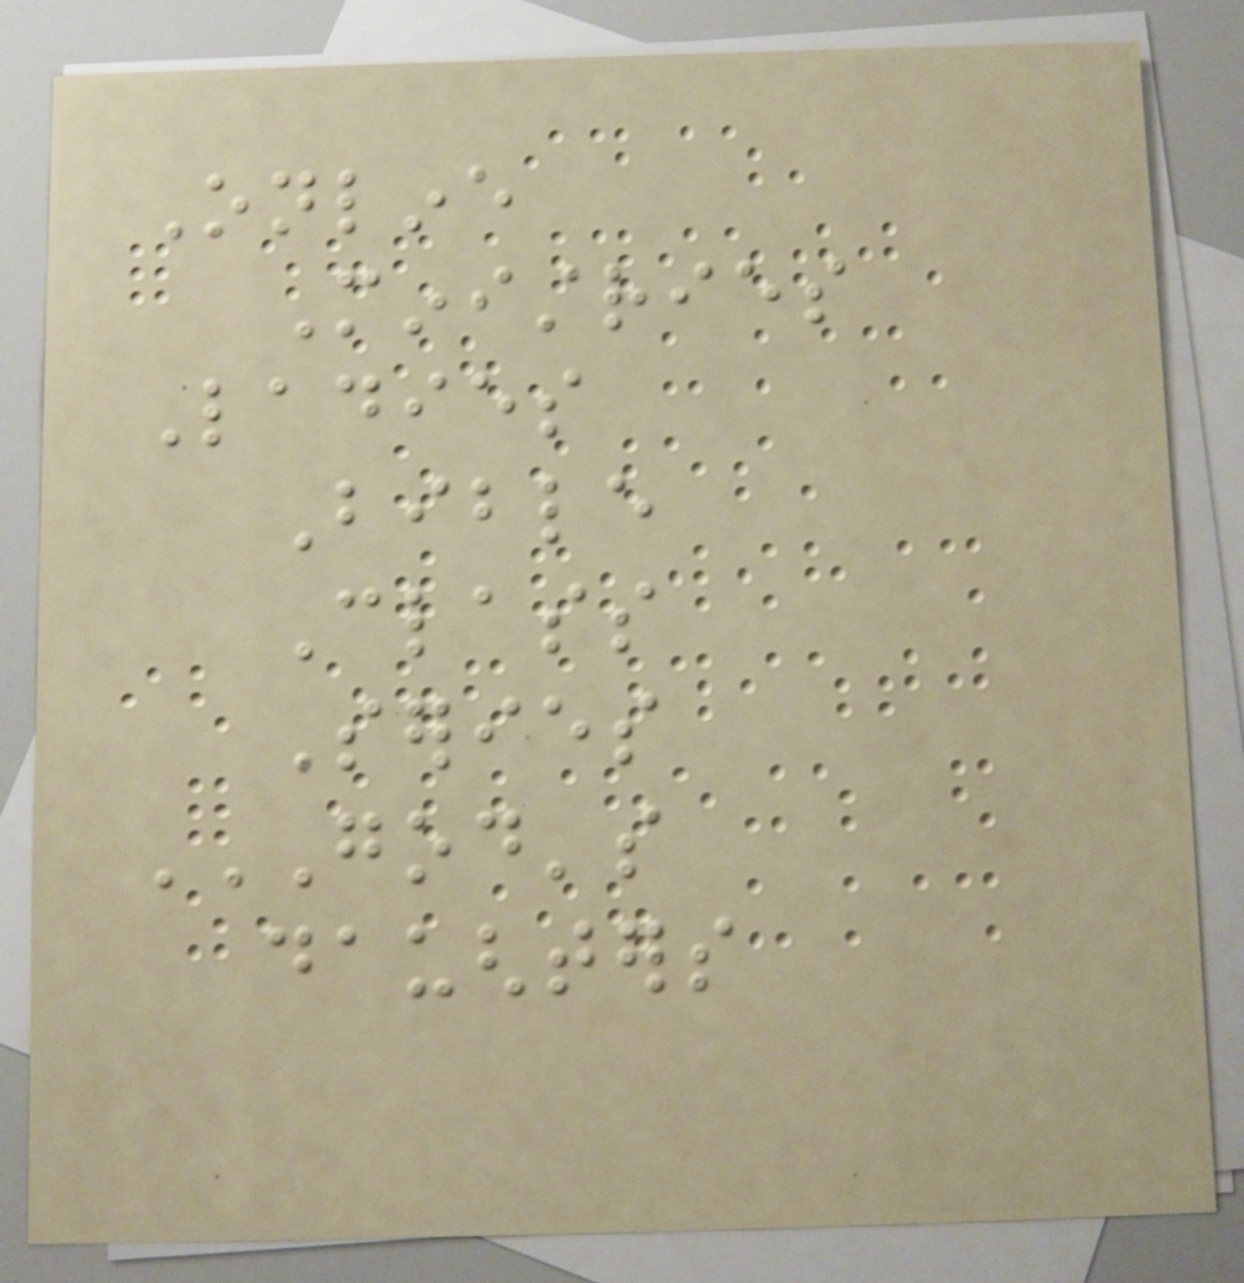Online
Ministries
Ladies
Bible
Class
Series
GOD'S
DAUGHTERS
